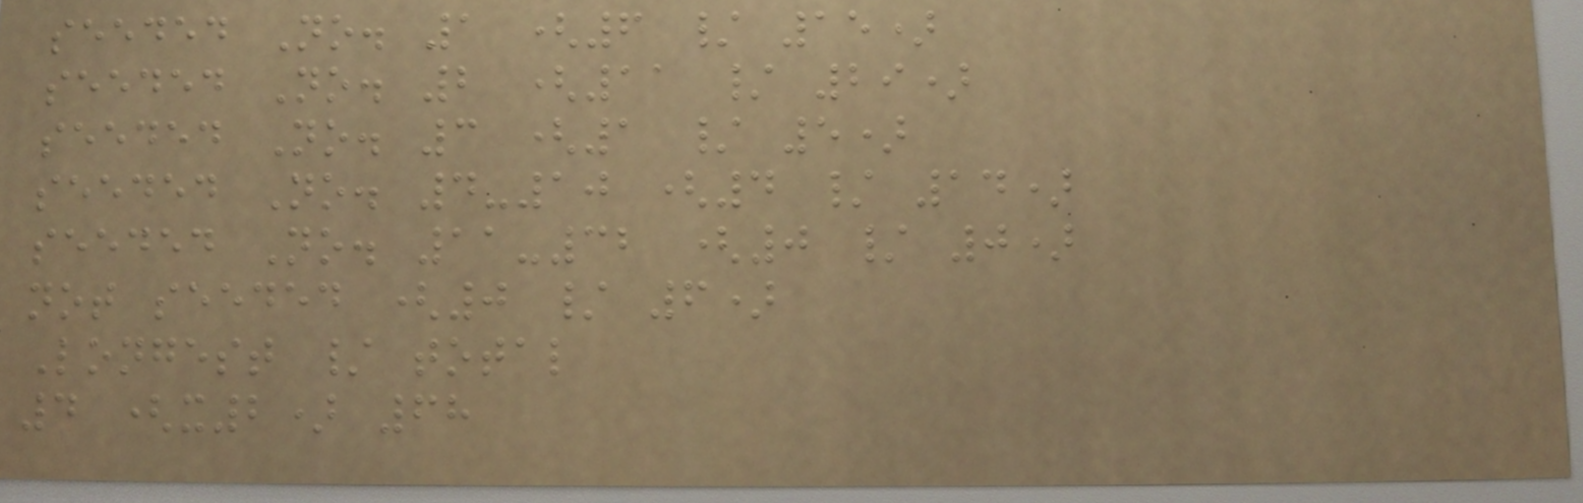seeded No. 1 (6 / 15)
seeded No. 2 (11 / 29)
seeded No. 3 (1 / 5)
seeded No. 4-10 (4 / 14)
seeded No. 11-32 (0 / 0)
not seeded (0 / 6)
Longest / total
4 (x2) 68
